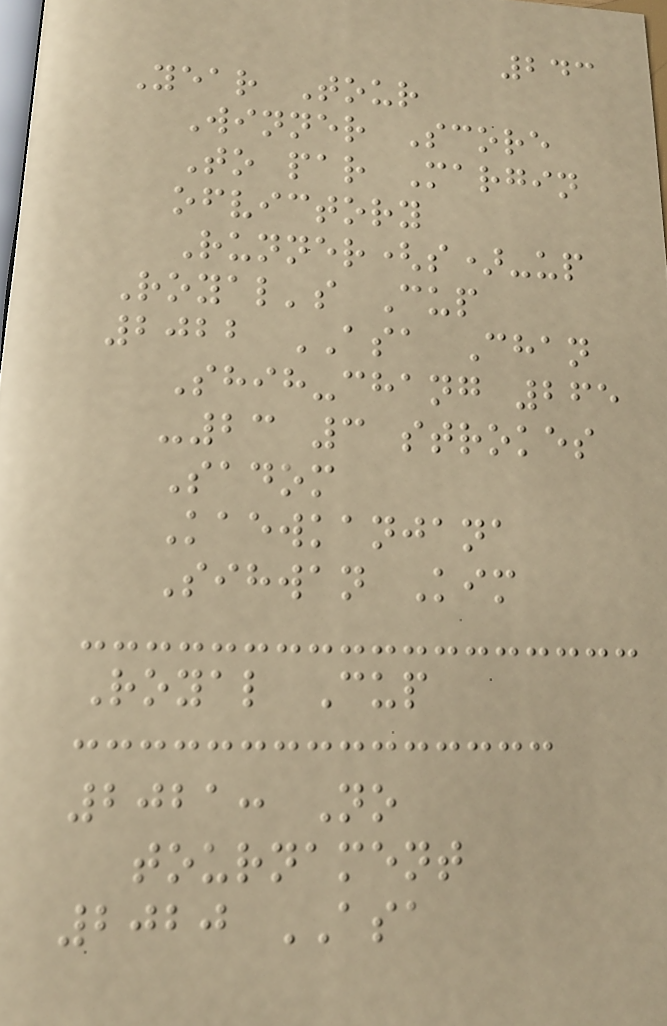243
Year Tour
Winner Score
To par Margin
ofvictory
Runner(s)-up
Royal's Cup
2022 ASA Chan
Shih-chang 265
-23 3 strokes
Sadom
Kaewkanjana
Sihwan Kim
Royal Cup
2021: No
tournament
2020 ASA
